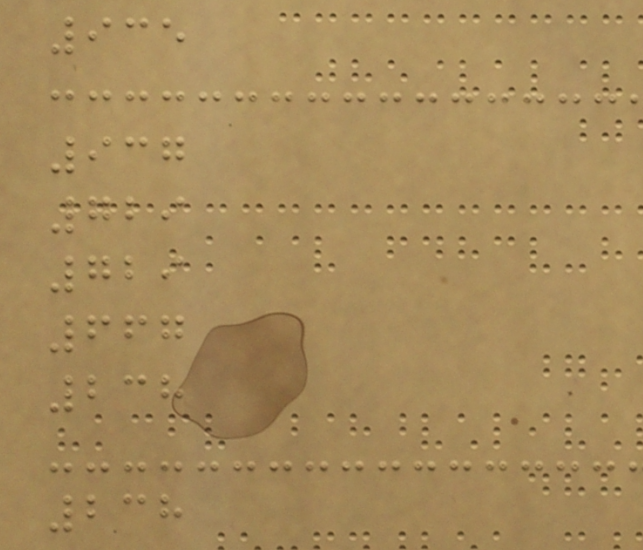935
937
729
729
667
238
238
